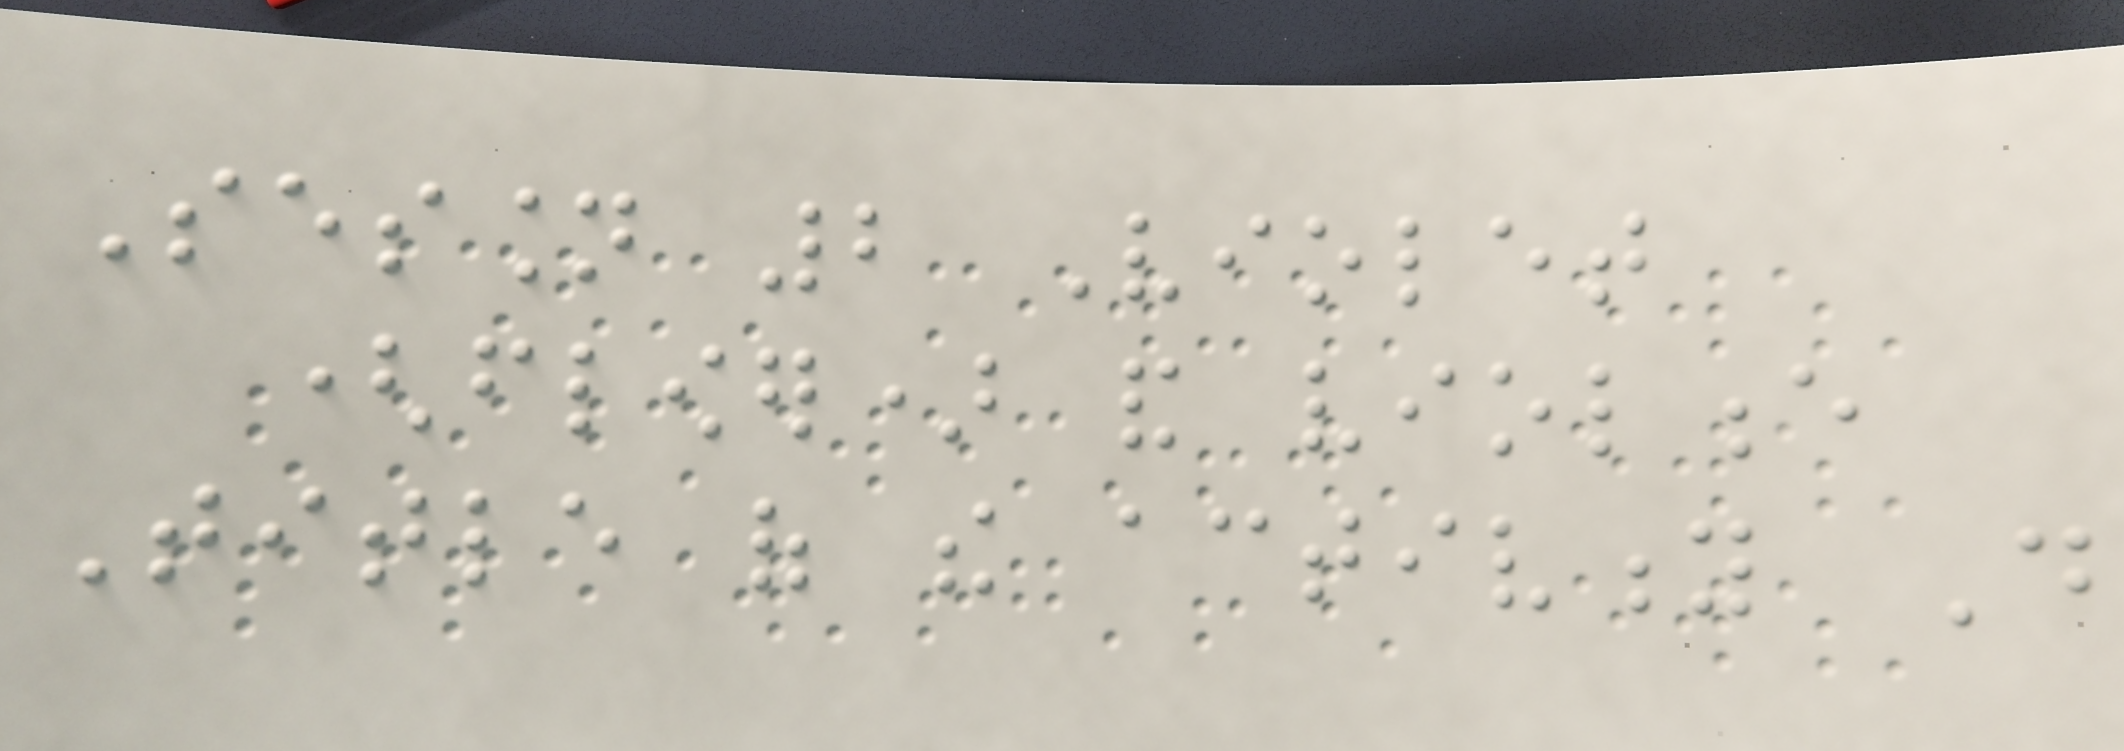Session 2 Violet
(flower) and violence
Title of the activity Do
